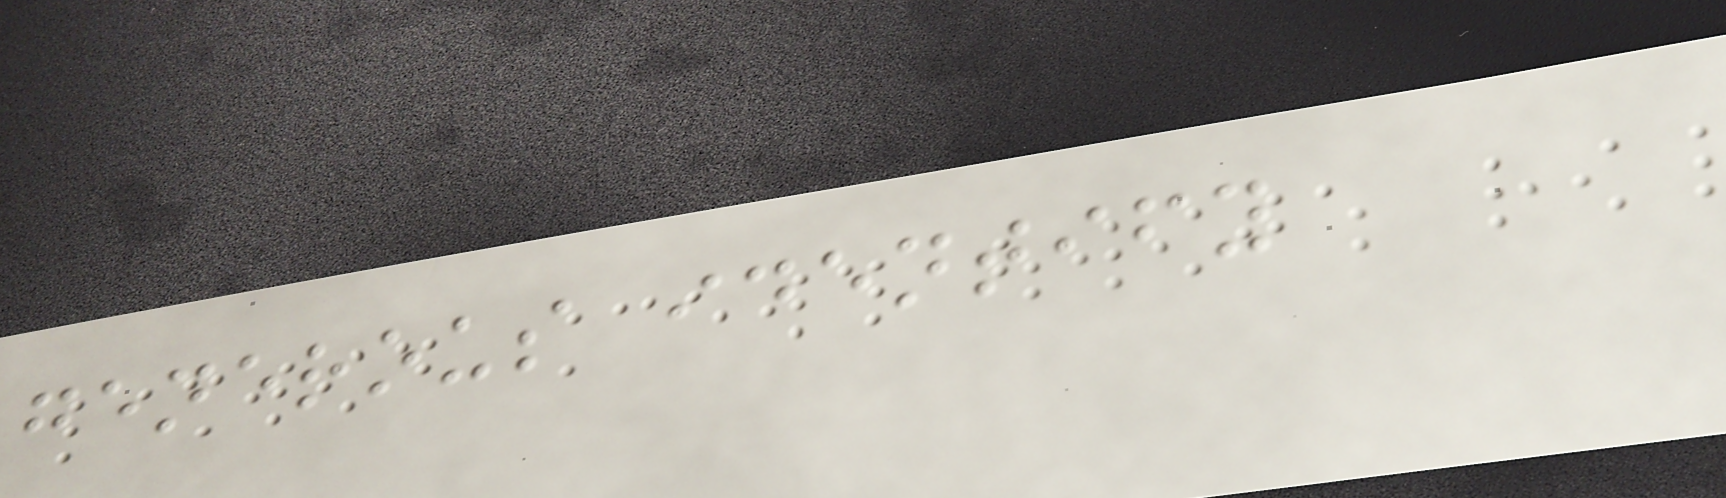generous identify
